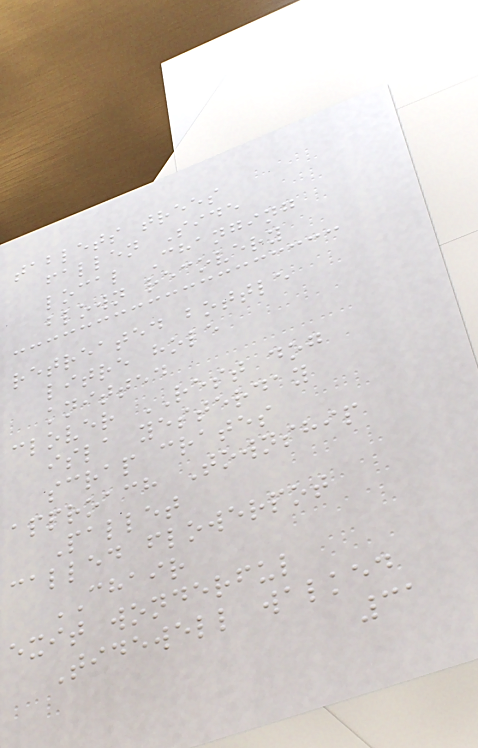tablets trees
fallen Side
local Changing
blown recovery
retreated bottle
litre hole
knitted
clover REST dog
isla yesterday
scrap crates
approach Township
Pallet
called flowerpot
CHAIR
exit wonderful
Tidewell walked
31
